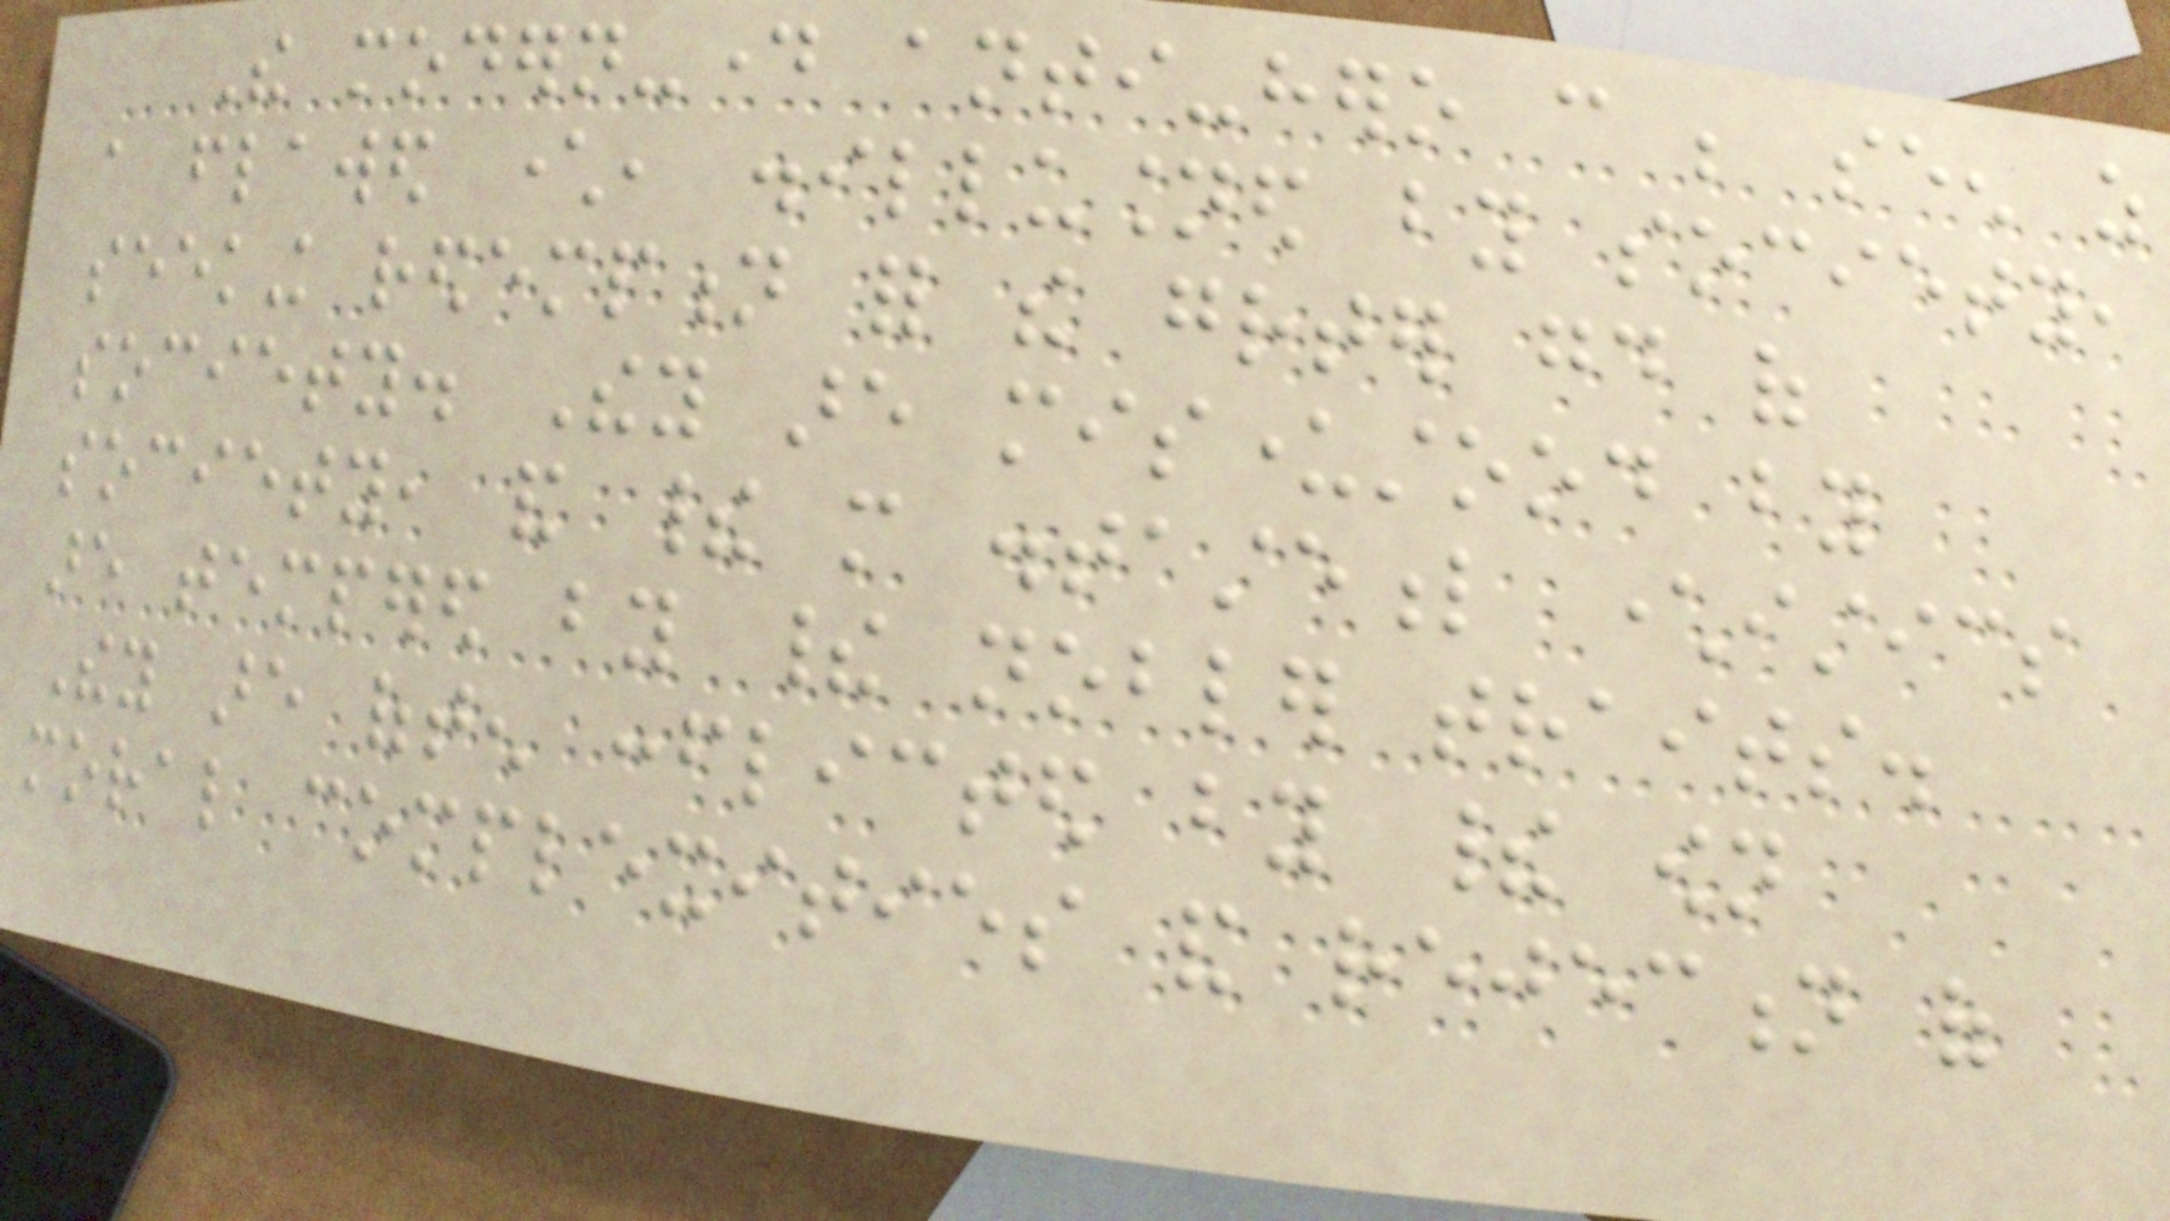The modern-day anti-hero can be seen as
a flawed character, disillusioned by society,
seeking redemption for the greater good of
society. They are misunderstood by
society, and their more distasteful characteristics
are tempered by their nobler traits.
They are often conflicted by their own
moral complexities and rejection of
